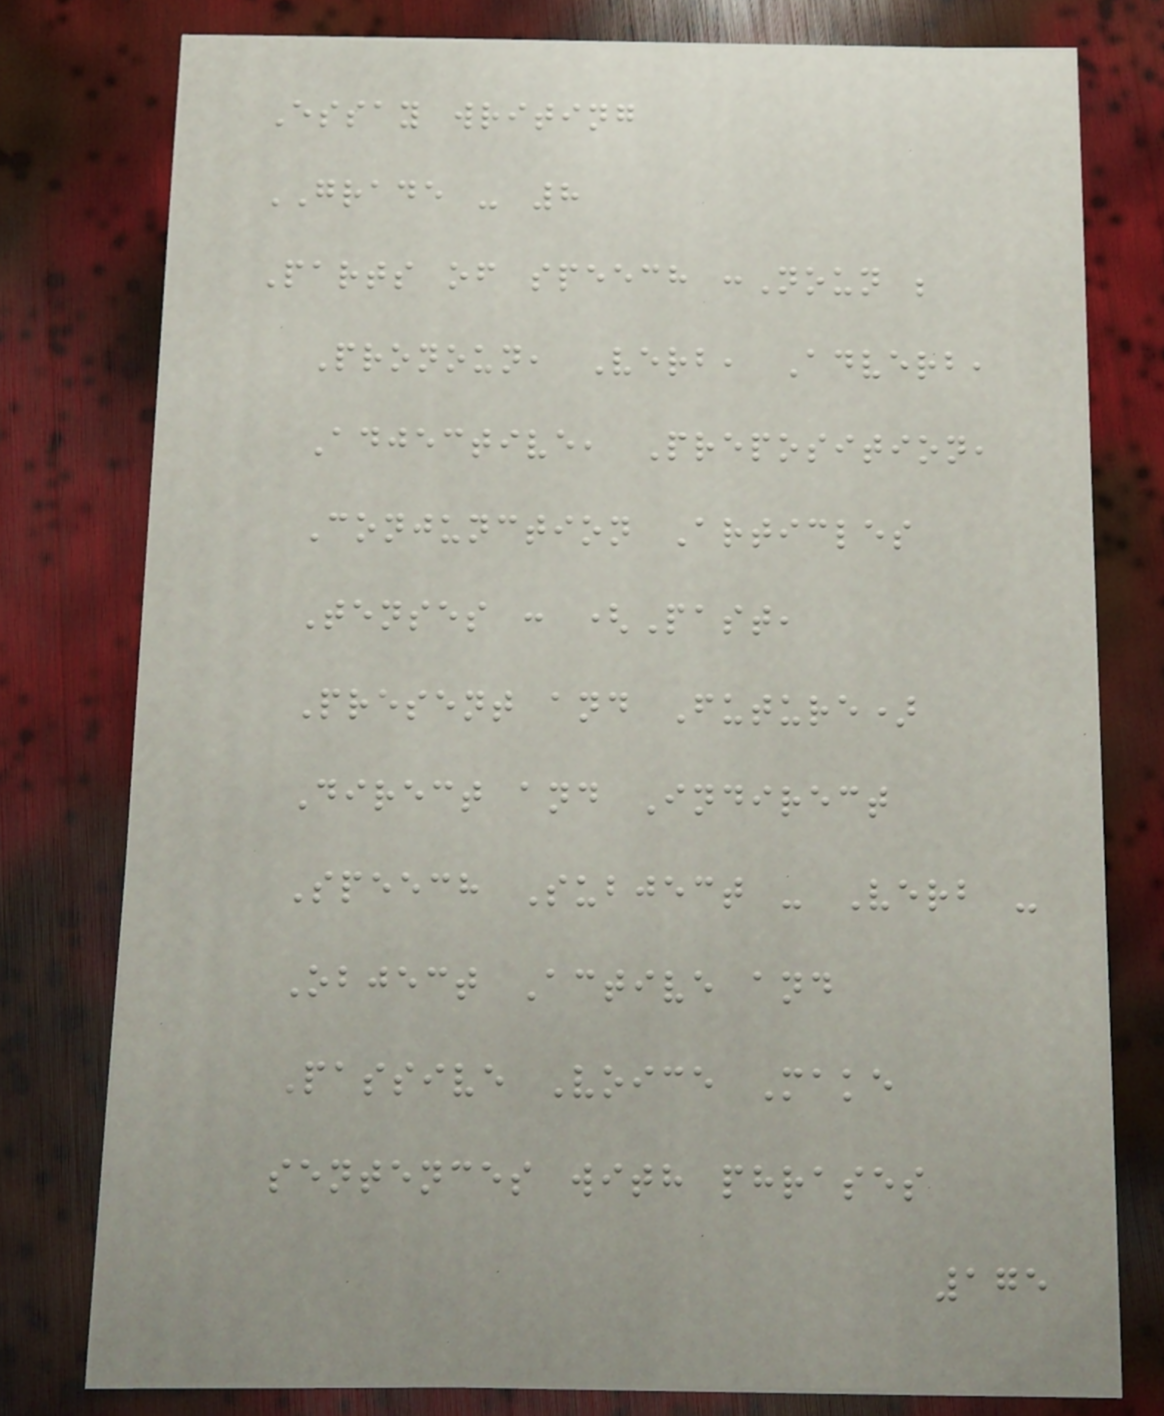Essay writing
GRADE - 8
Parts of speech :Noun ;
Pronoun, Verb, Adverb,
Adjective, Preposition,
Conjunction Articles
Tenses : (Past,
Present and Future)
Direct and Indirect
Speech Subject - Verb -
Object Active and
Passive Voice Make
sentences with phrases
175
